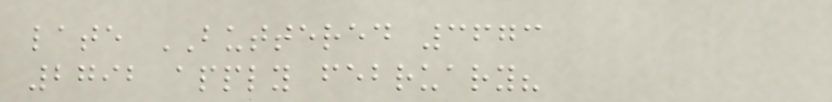late BUTTERED 3673
2792 apply february?
